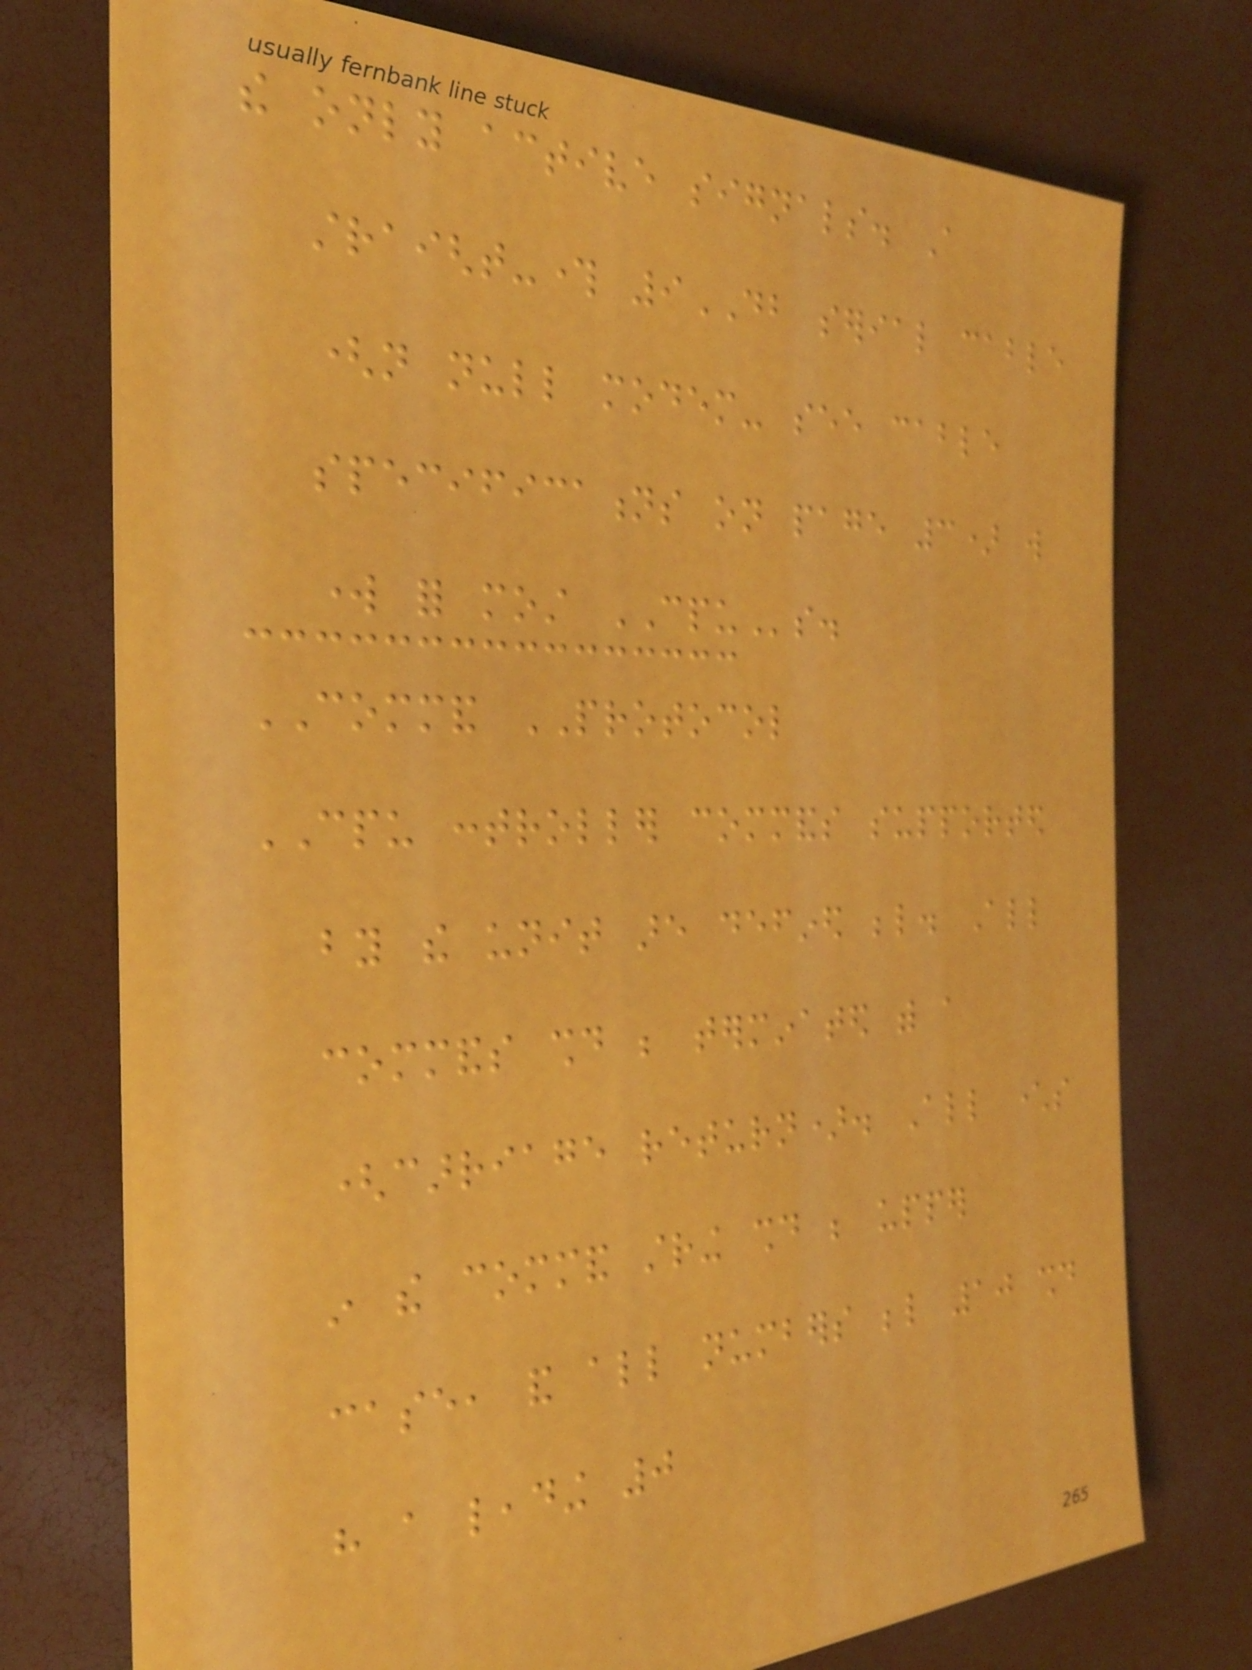the only active signals. A
straight-through 9DB serial cable
(not null modem- see cable
specifications on page 3) will
work for most CPUs.
COMMAND PROTOCOL
CPU controller commands supported
by the unit are defined below. All
commands should be terminated with a
(carriage return). All characters
in the command string should be upper
case, and all numbers below 10 should
have a leading 0
